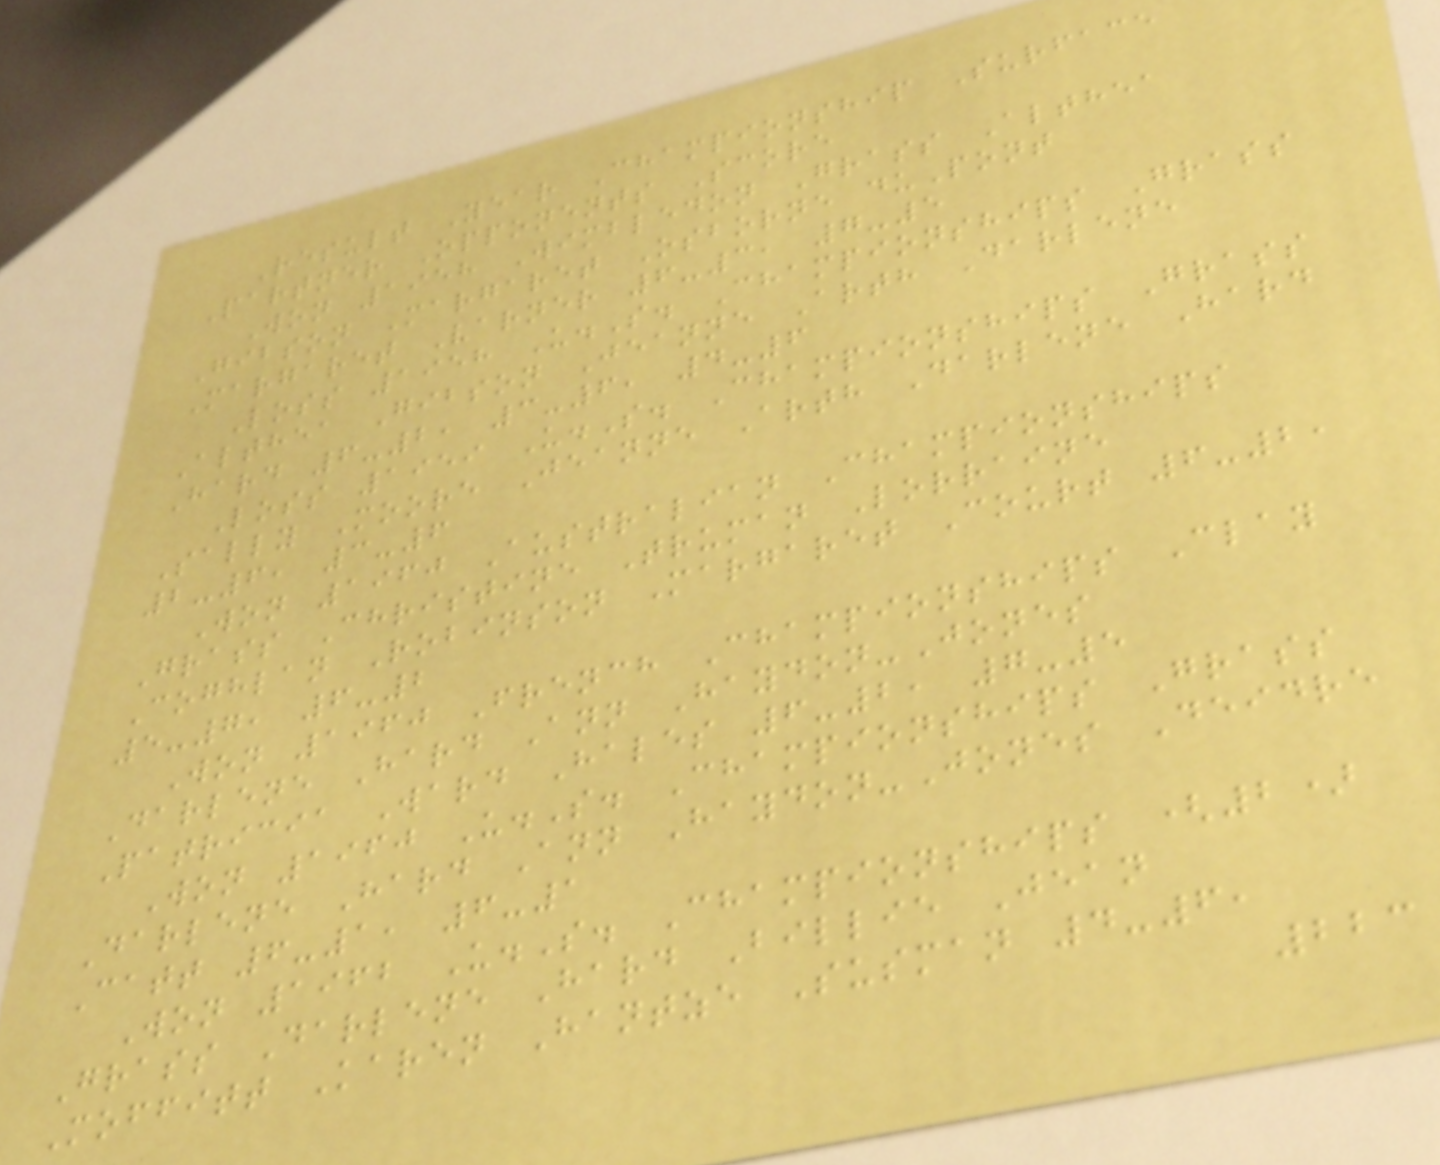Result Year Championship Surface
Partner Opponents Score
Won 1958 Wimbledon Grass Althea
Gibson Margaret Osborne duPont
Margaret Varner 6-3, 7-5
Loss 1958 U.S. Championships Grass
Althea Gibson Jeanne Arth Darlene
Hard 6-2, 3-6, 4-6
Loss 1959 U.S. Championships Grass
Sally Moore Jeanne Arth Darlene Hard
2-6, 3-6
Won 1960 Australian Championships
Grass Christine Truman Lorraine
Coghlan Robinson Margaret Court 6-2,
5-7, 6-2
Won 1960 French Championships Clay
Darlene Hard Ann Haydon-Jones
Patricia Ward Hales 6-2, 7-5
Won 1960 U.S. Championships Grass
Darlene Hard Ann Haydon-Jones Deidre
Catt 6-1, 6-1
Won 1962 U.S. Championships (2)
Grass Darlene Hard Billie Jean
Moffitt Karen Hantze Susman 4-6,
223
